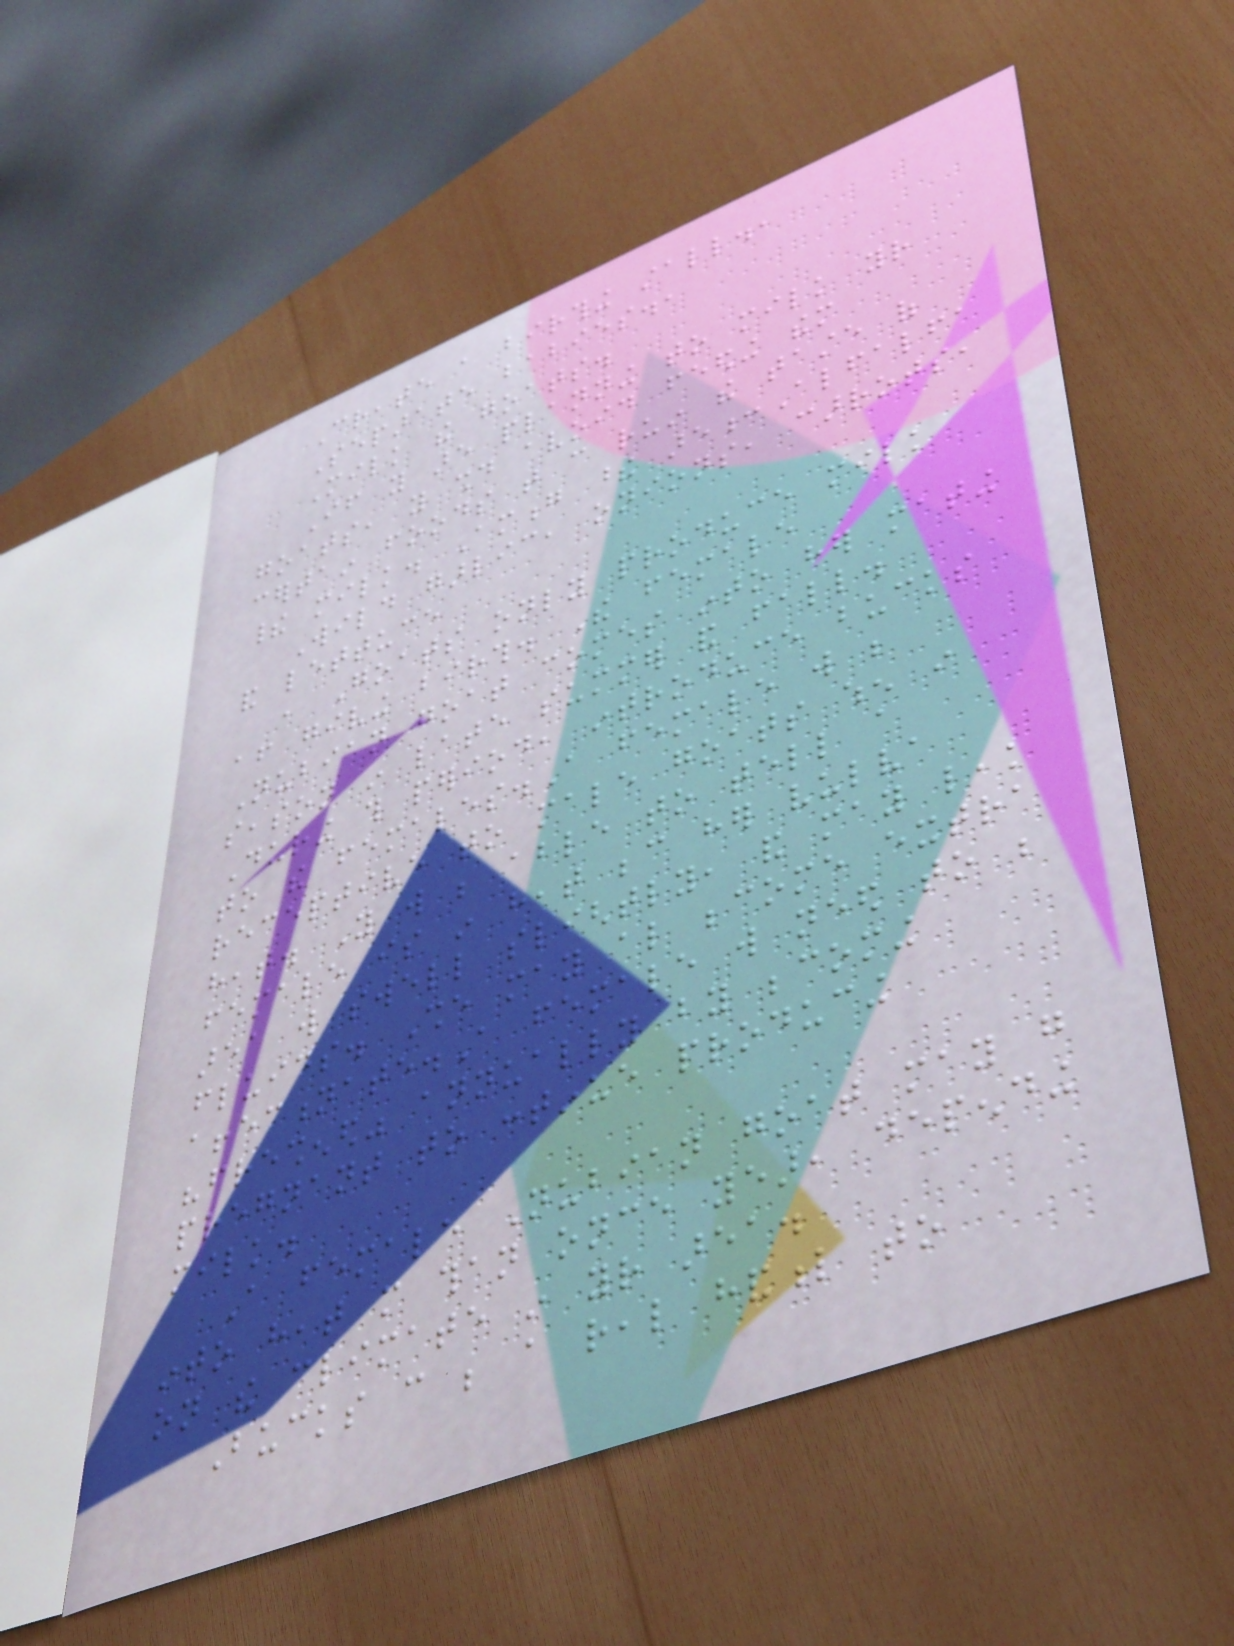Create a birthing stall.,
Separate babies.,
Milk the goats.
If you are planning to milk your
goats, you should avoid feeding them
certain foods that can ruin the taste of
their milk. Among these are:Alfalfa
Wild garlic, onions, carrots,
and lettuce
, Goats only produce milk
after giving birth. The female
Nubian goat comes into her mating
season in late summer and fall.
During this period, introduce bucks
to the females.A female will be
receptive to male goats when in
heat. You will be able to tell a
female is in heat because her vulva
area will swell slightly, and may leak
fluids. She may also become extra
affectionate.A female will need to be
"freshened" annually by becoming
pregnant to continue producing
milk.
A female Nubian goat may go
into heat more than once year, depending
on the climate in your area.
Bucks can be a real handful to
